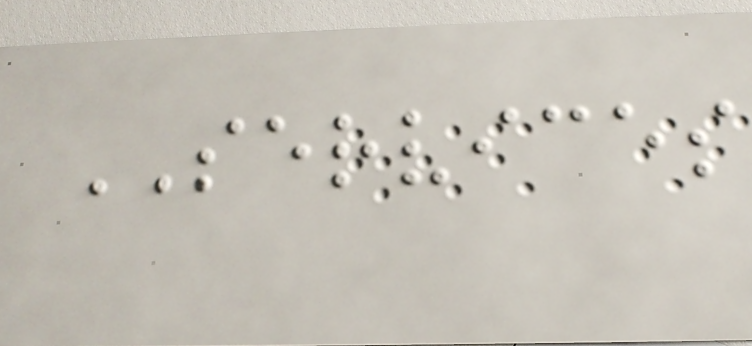SERVICES
